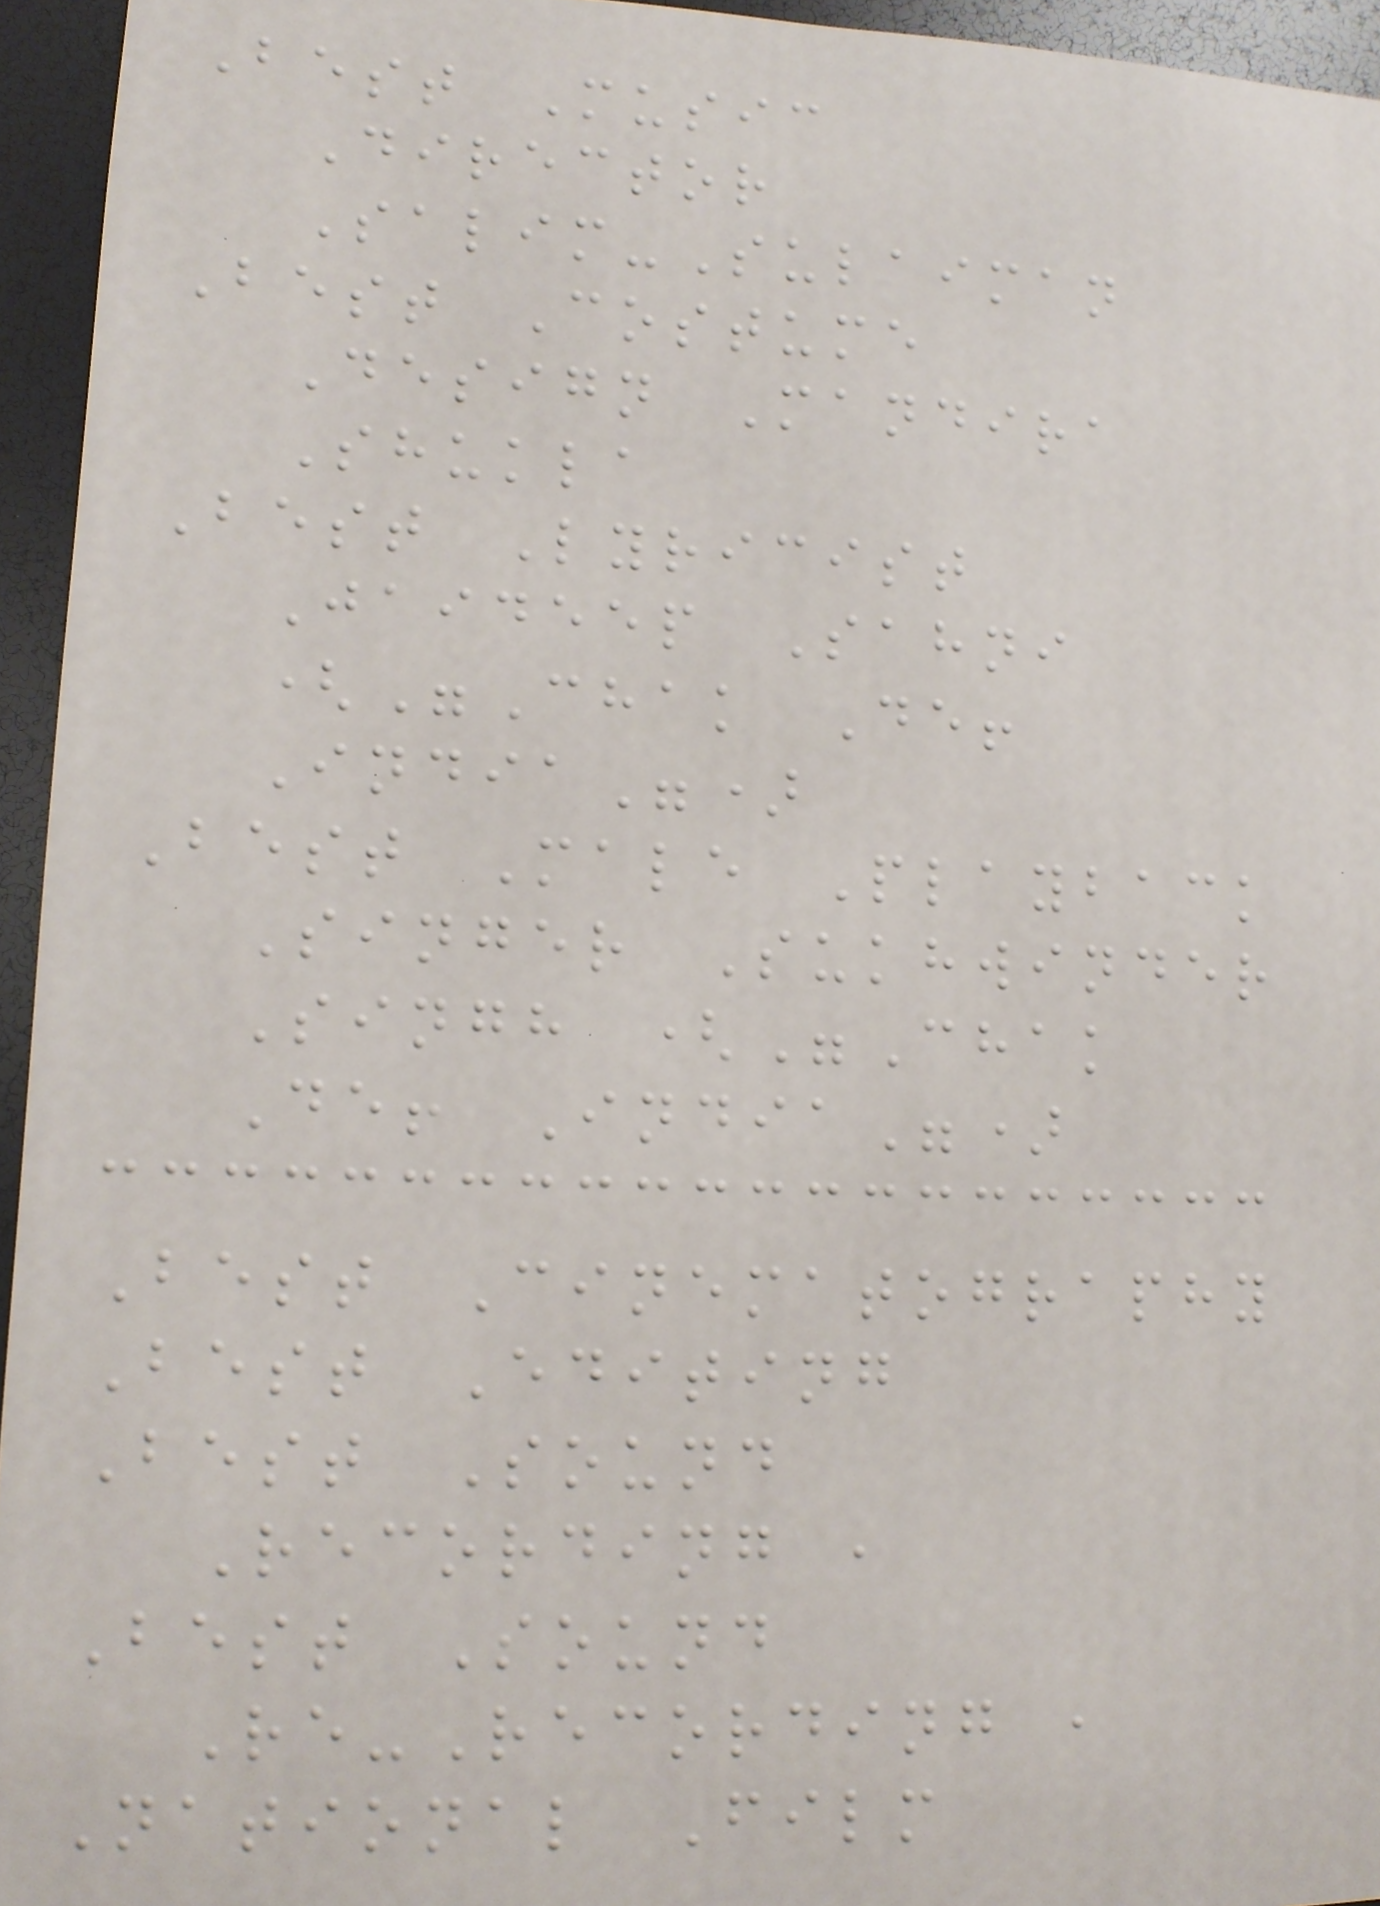Best Music
Director
Salim-Sulaiman
Best Costume
Design Mandira
Shukla
Best Lyricist
Jaideep Sahni
("Chak De!
India")
Best Male Playback
Singer Sukhwinder
Singh ("Chak
De! India")
Best Cinematography
Best Editing
Best Sound
Recording ,
Best Sound
Re-Recording ,
National Film
